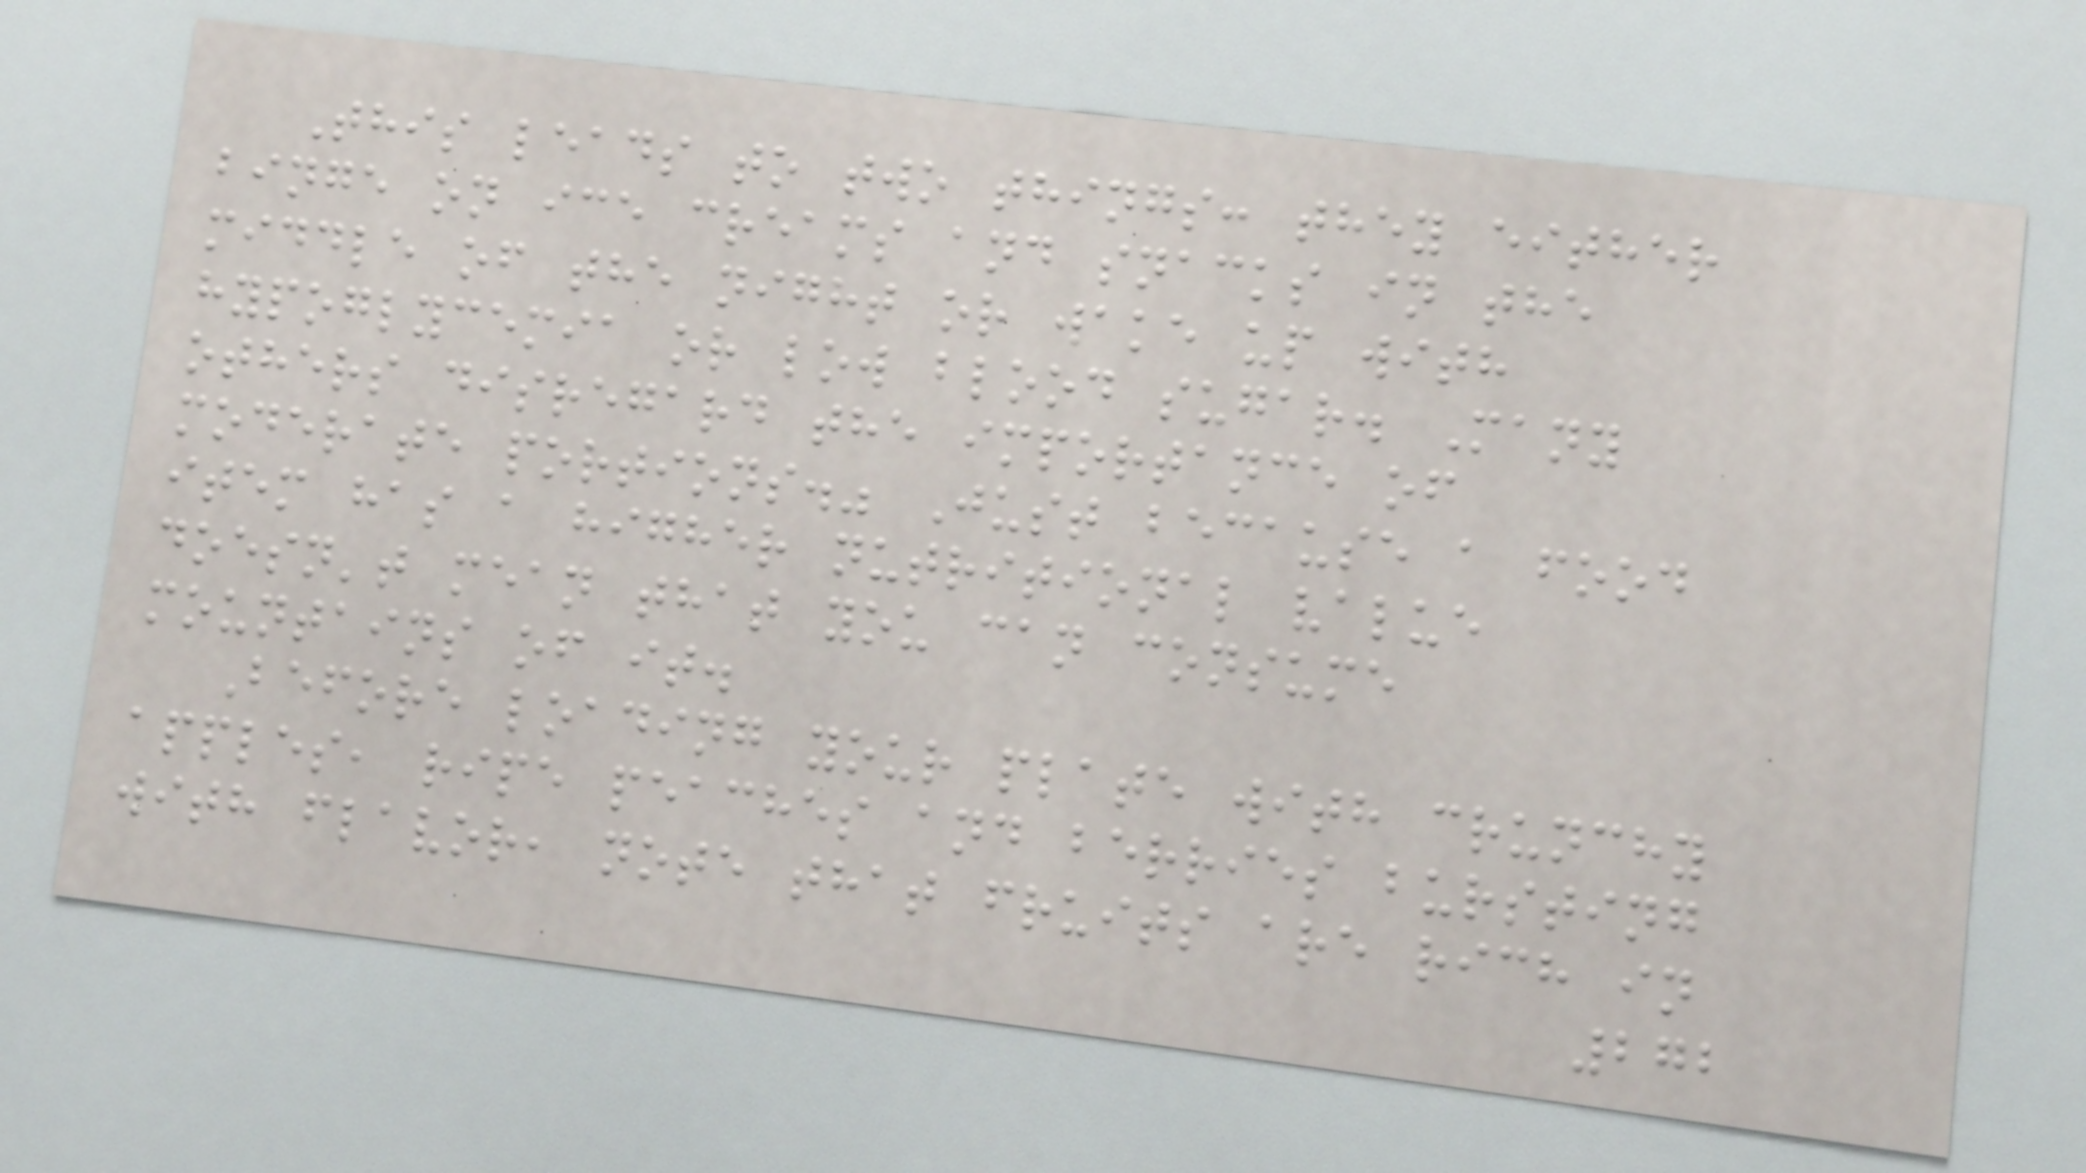This leads to two things: they either
binge on ice creams and snacks in the
middle of the night or wake up with
hypoglycemia or low blood sugar. Many
others disregard the importance of
moderate portions." Just because a food
item has a higher nutritional value
doesn't mean that you can consume
mountains of it.
Before loading your plate with crunchy
apples, ripe peaches and berries bursting
with flavor, note that fruits are rich in
272
